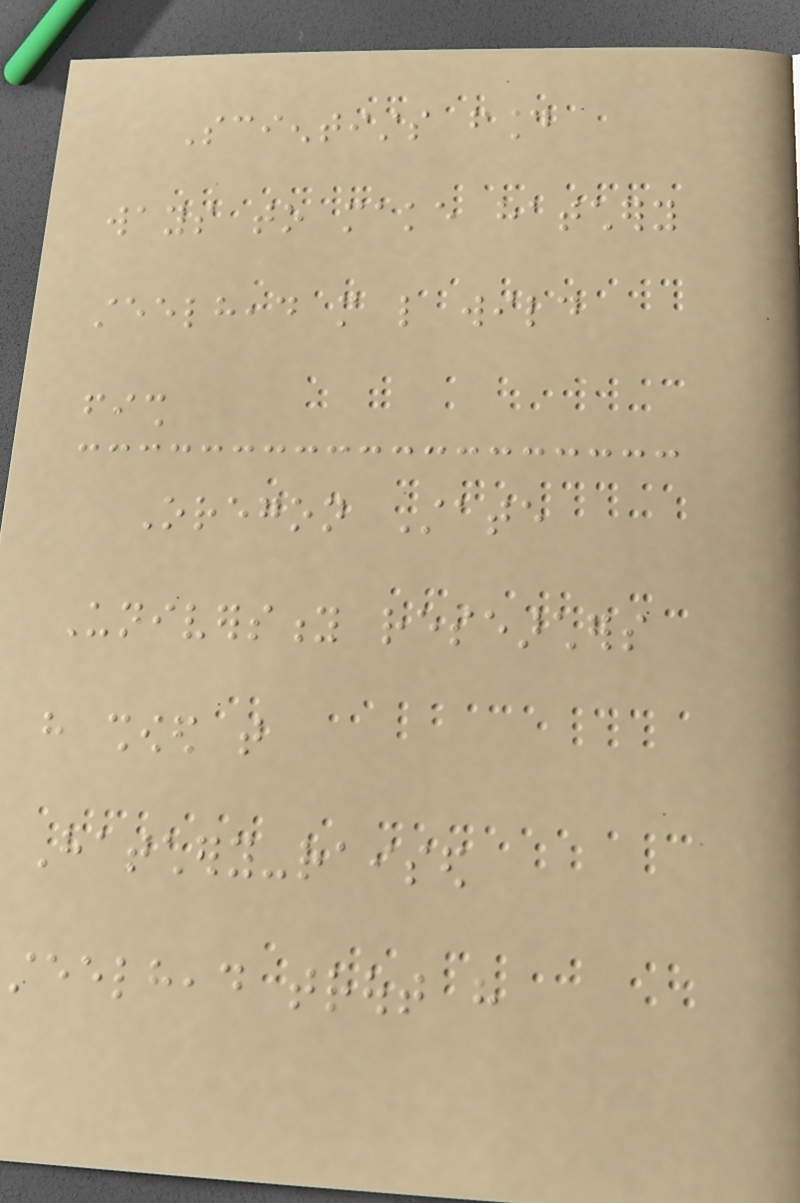Scientists found
ways to make hatchery
steelhead more like wild
fish
Oregon State
University researchers
have showed that
Hatchery-raised
steelhead trout have
